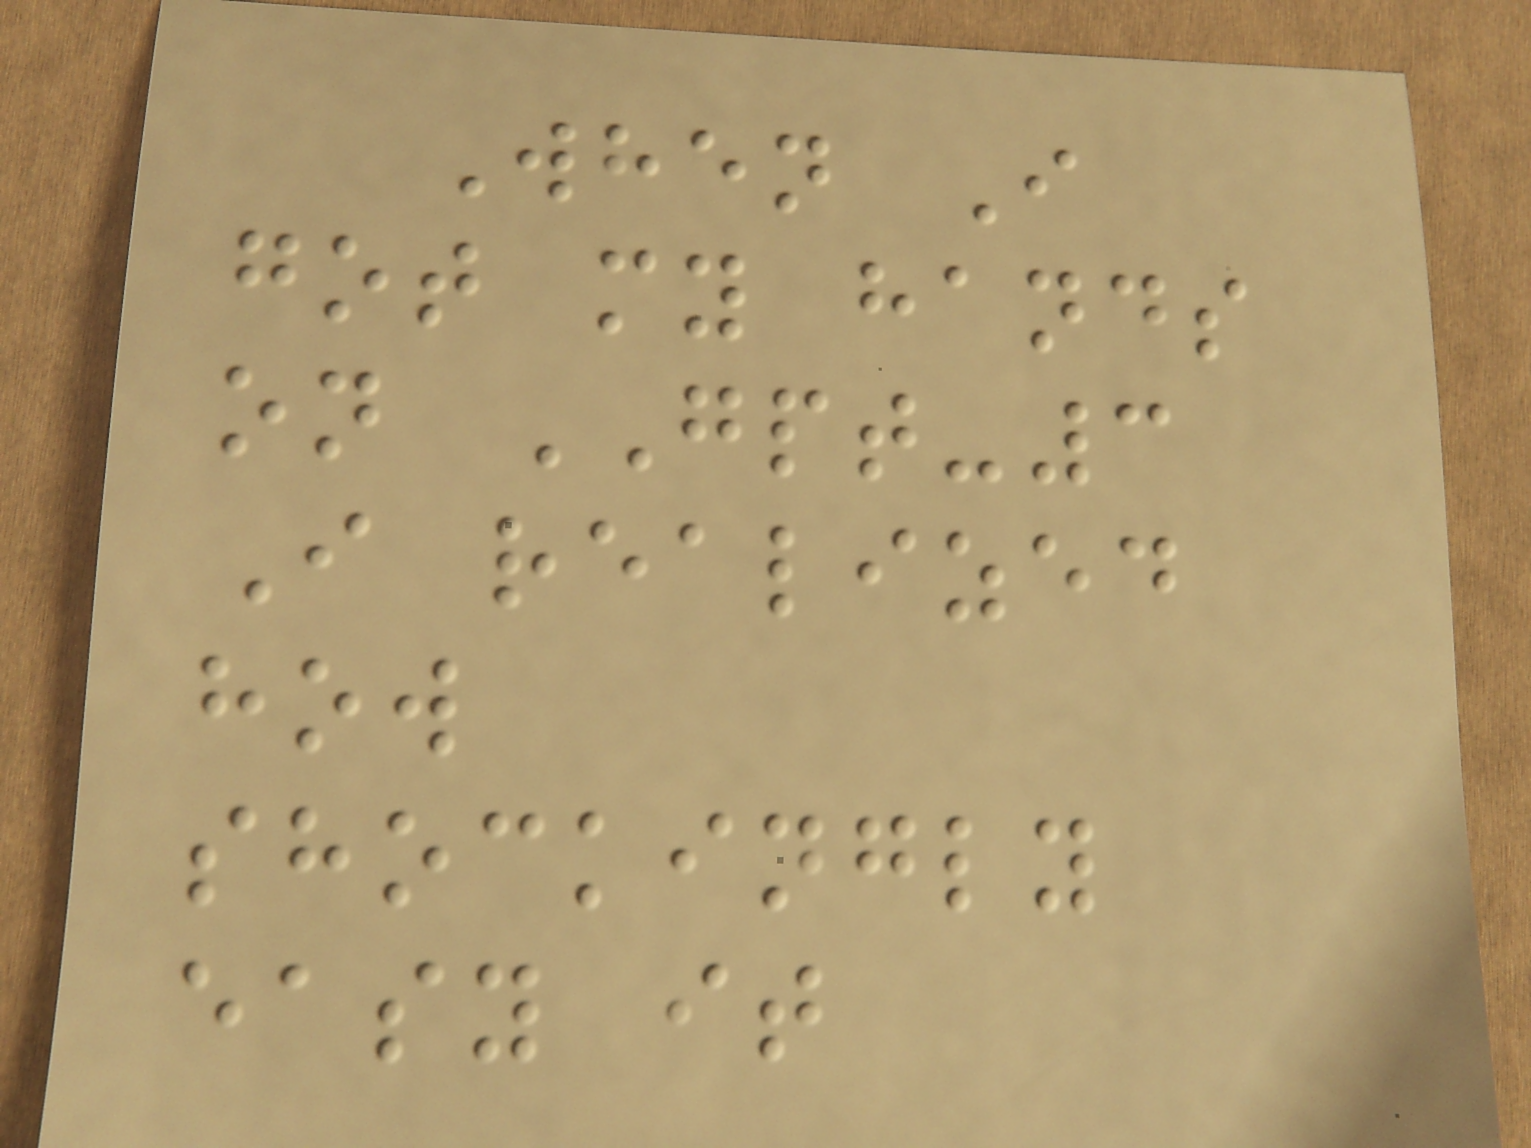When I
got my hands
on GPT-3
I realized
how
shockingly
easy it
